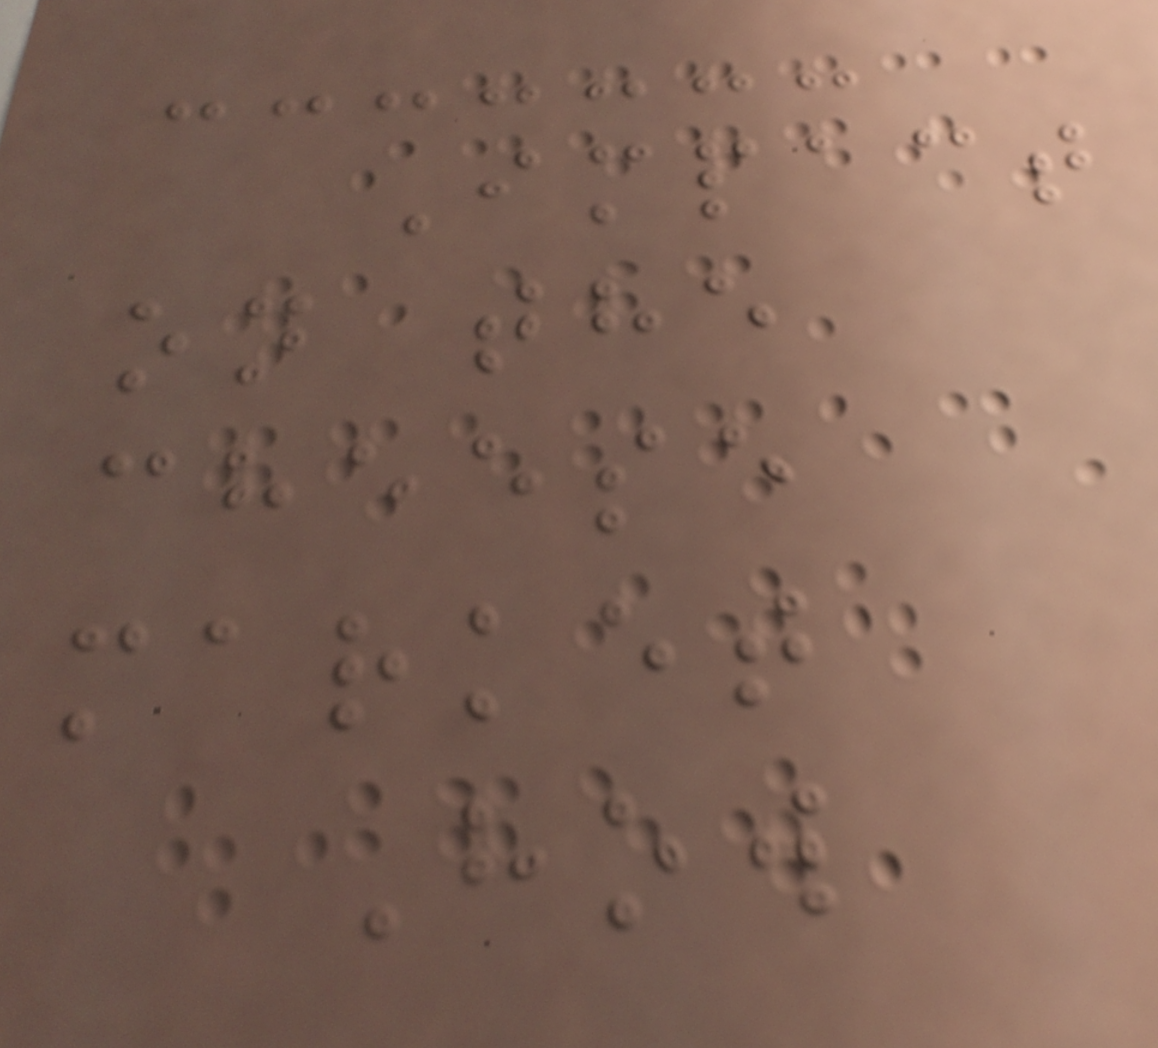Impact
on the
cheese
market
How
